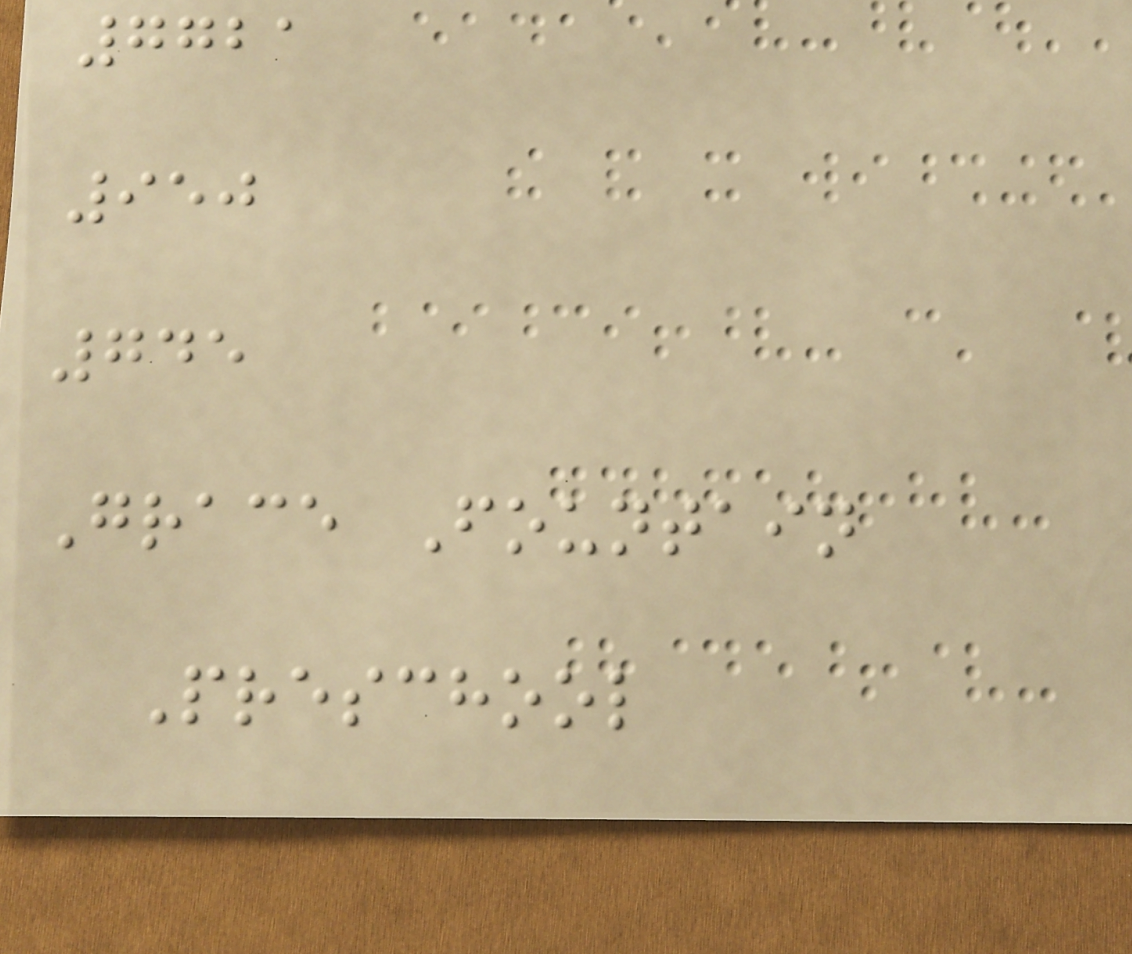7721
950
745
Grace Fountain
Preschool
